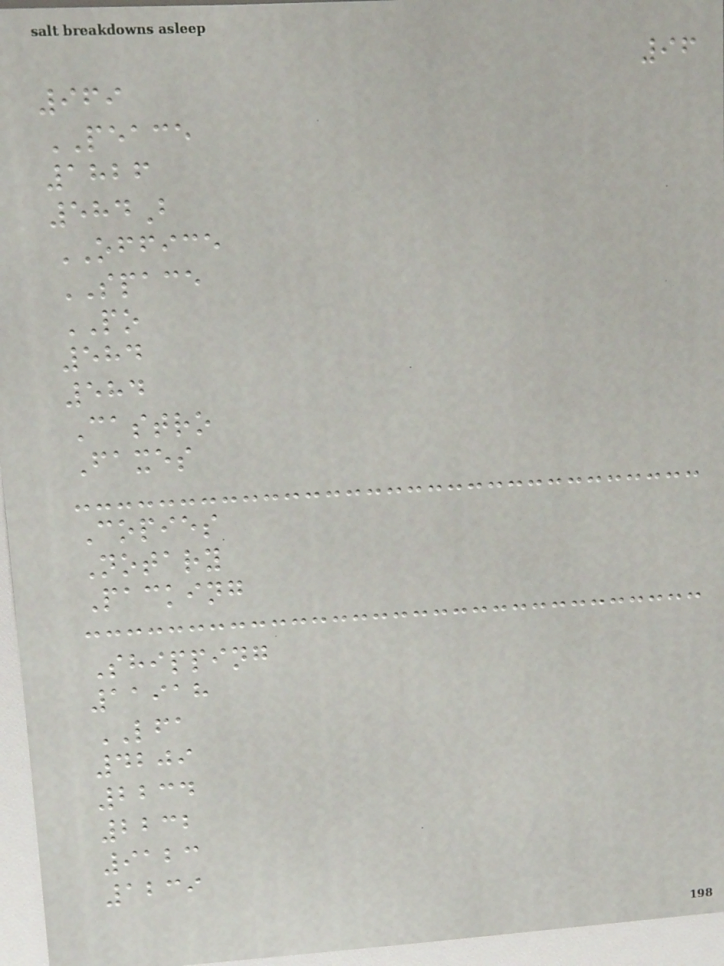96
969
PEACE
1826
584B
OFFICE
SPACE
PO
584
584
Castro
Faxes
Copies
Notary
Packing
Shipping
11918
LFA
4209
2234
2232
9123
1239
